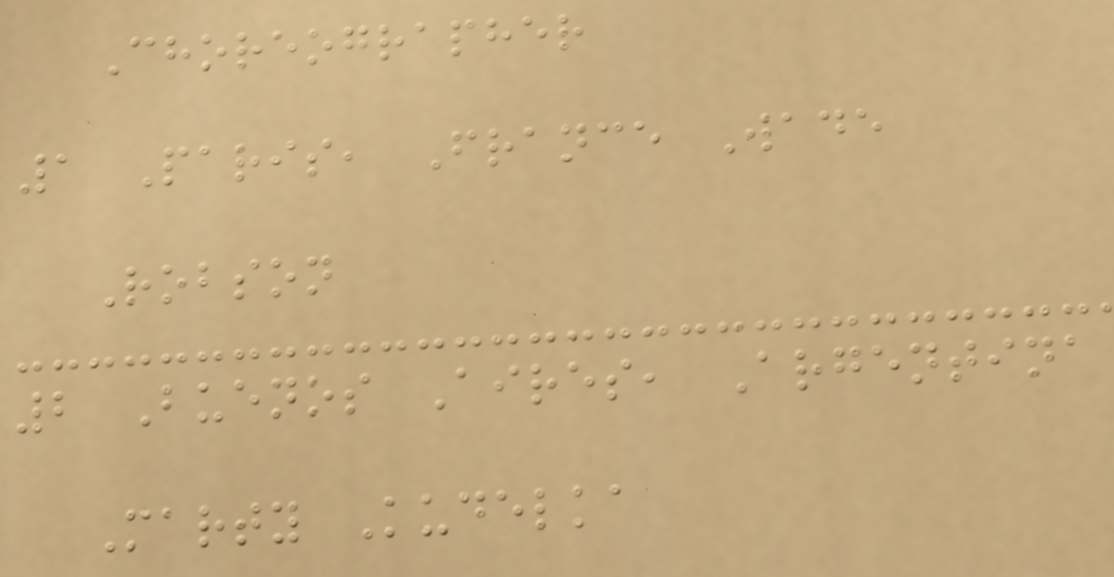Choreographer
1 Paris, France Wade
Robson
2 Buenos Aires, Argentina
Marty Kudelka
